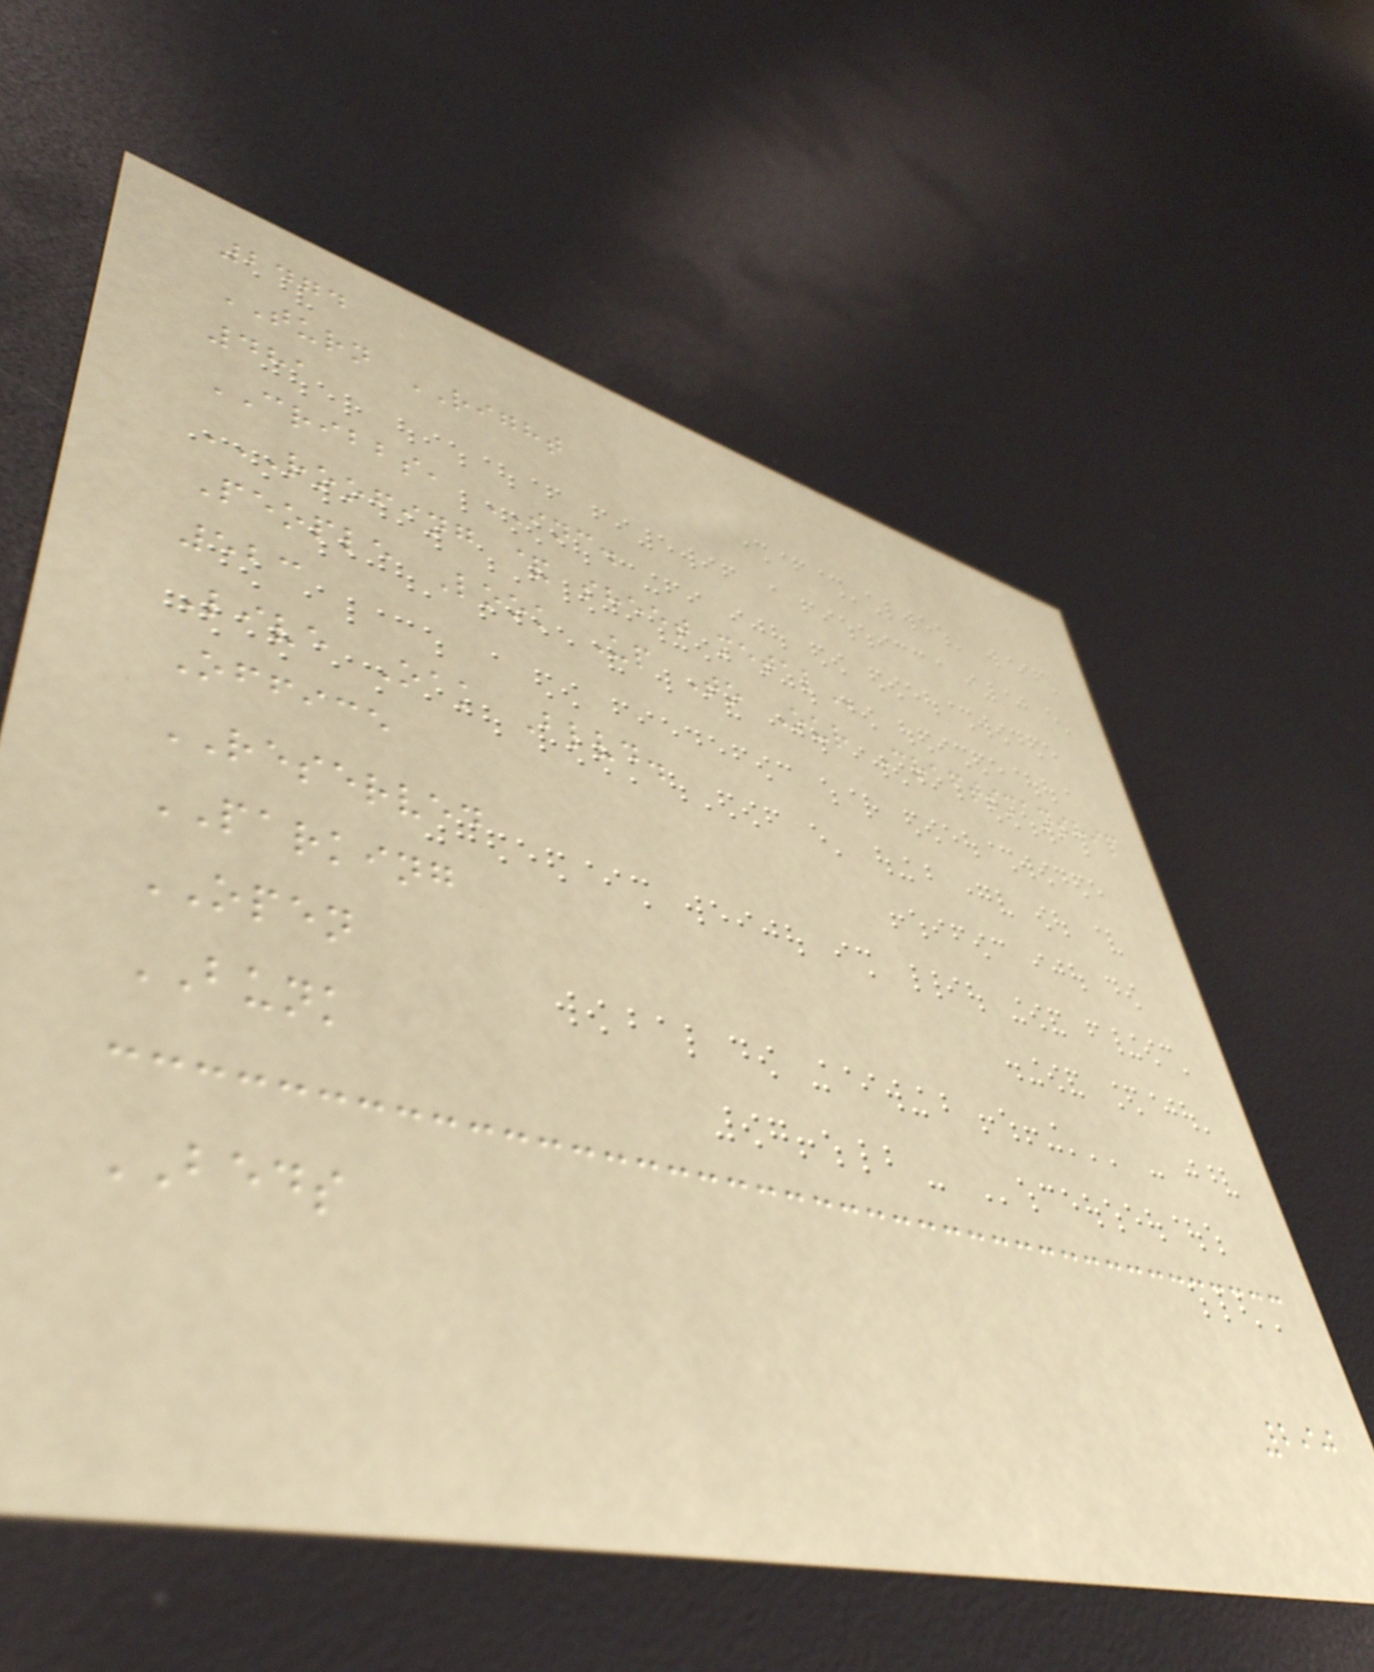2474
TURN RIGHT
481
CRIBBS, INC.
ROOFING & SHEET METAL
People Look Up To Our Craftsmanship
523
Live Oak Blvd.
Office
RESERVED
PARKING
OPEN
BUNK
BEDS
290
